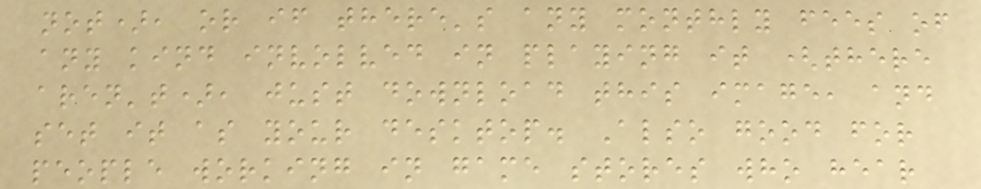not), or if there's any monthly fees of
any kind involved in playing it (there
aren't), just download this image, and
set it as your desktop. Also good for
people working in game stores who hear
